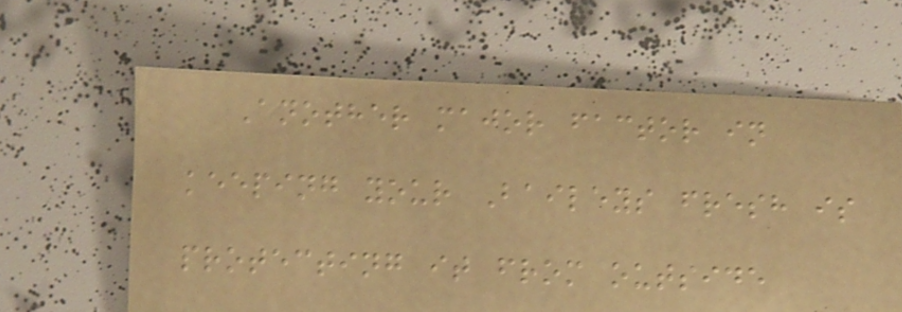Another major factor in
keeping your Baileys fresh is
protecting it from outside
